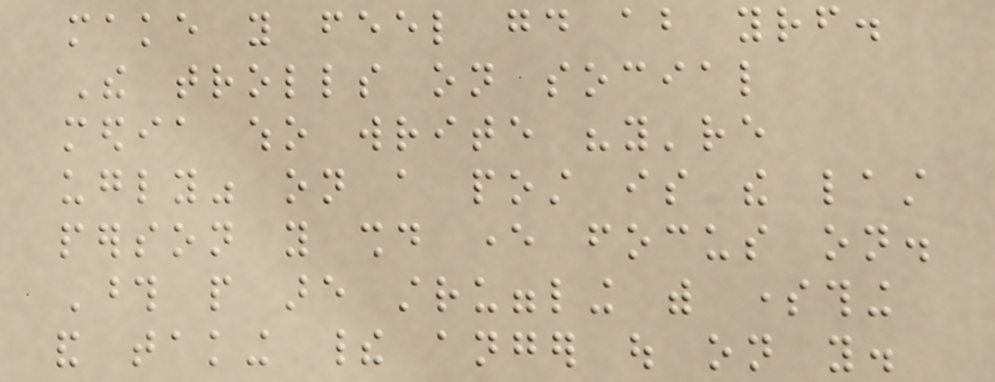make you feel good about yourself.
The trolls on social
media who write "you're
ugly" on a post is the last
person you should ever focus on.
Those people are struggling with something
and taking their anger out on you.
